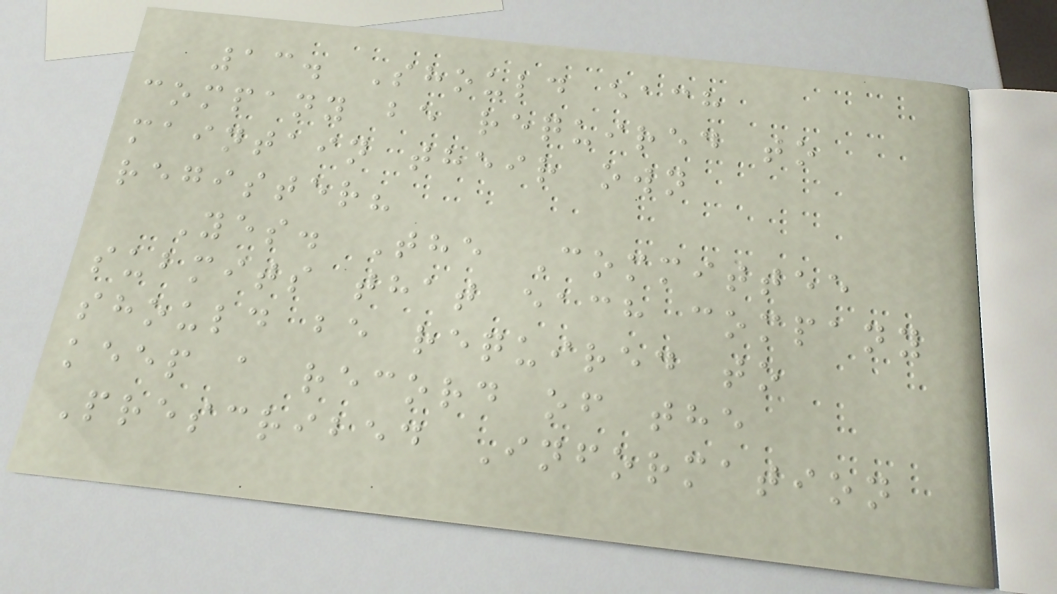13. Should each
company be required to
maintain their own
register?
Yes. The Committee
submits that each company
should be required to
keep a record of the
Prescribed Information
